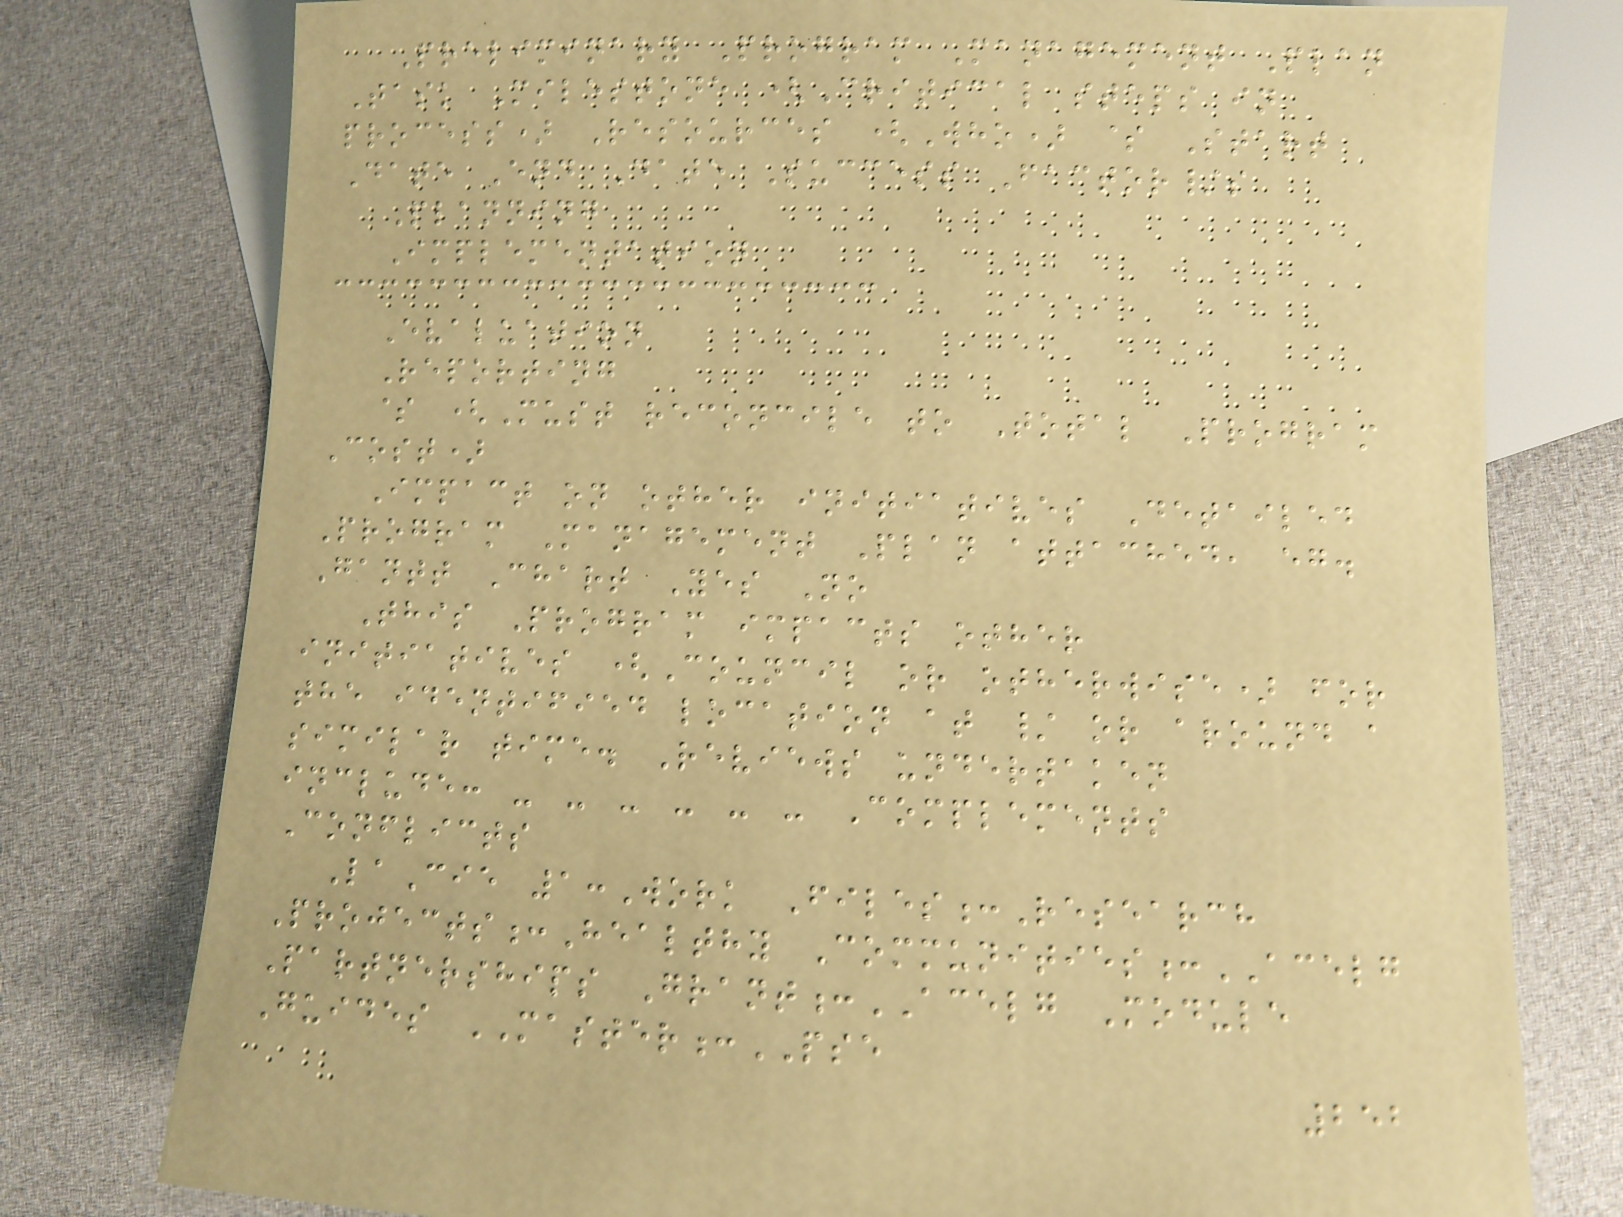Preliminary Program Management Plan
Task Milestone (Critical steps in
process) Resources (Who) $ Start
Date End Date Success Factor/s
Planning
Implementation
Evaluation
Reporting
$ (Must reconcile to Total Program
Cost)
Impact on other initiatives Detailed
Program Management Plan attached, eg.
Gantt Chart Yes No
This Program impacts other
initiatives (Council or otherwise) for
the identified location at / or around a
similar time. Reviews undertaken
include: - - - - - - Complements
Conflicts
LaCie 1:Work Files:Research
Projects:Healthy Communities:ACELG
Partnerships Grant:ACELG Module
Guides MASTER:PSE
252
